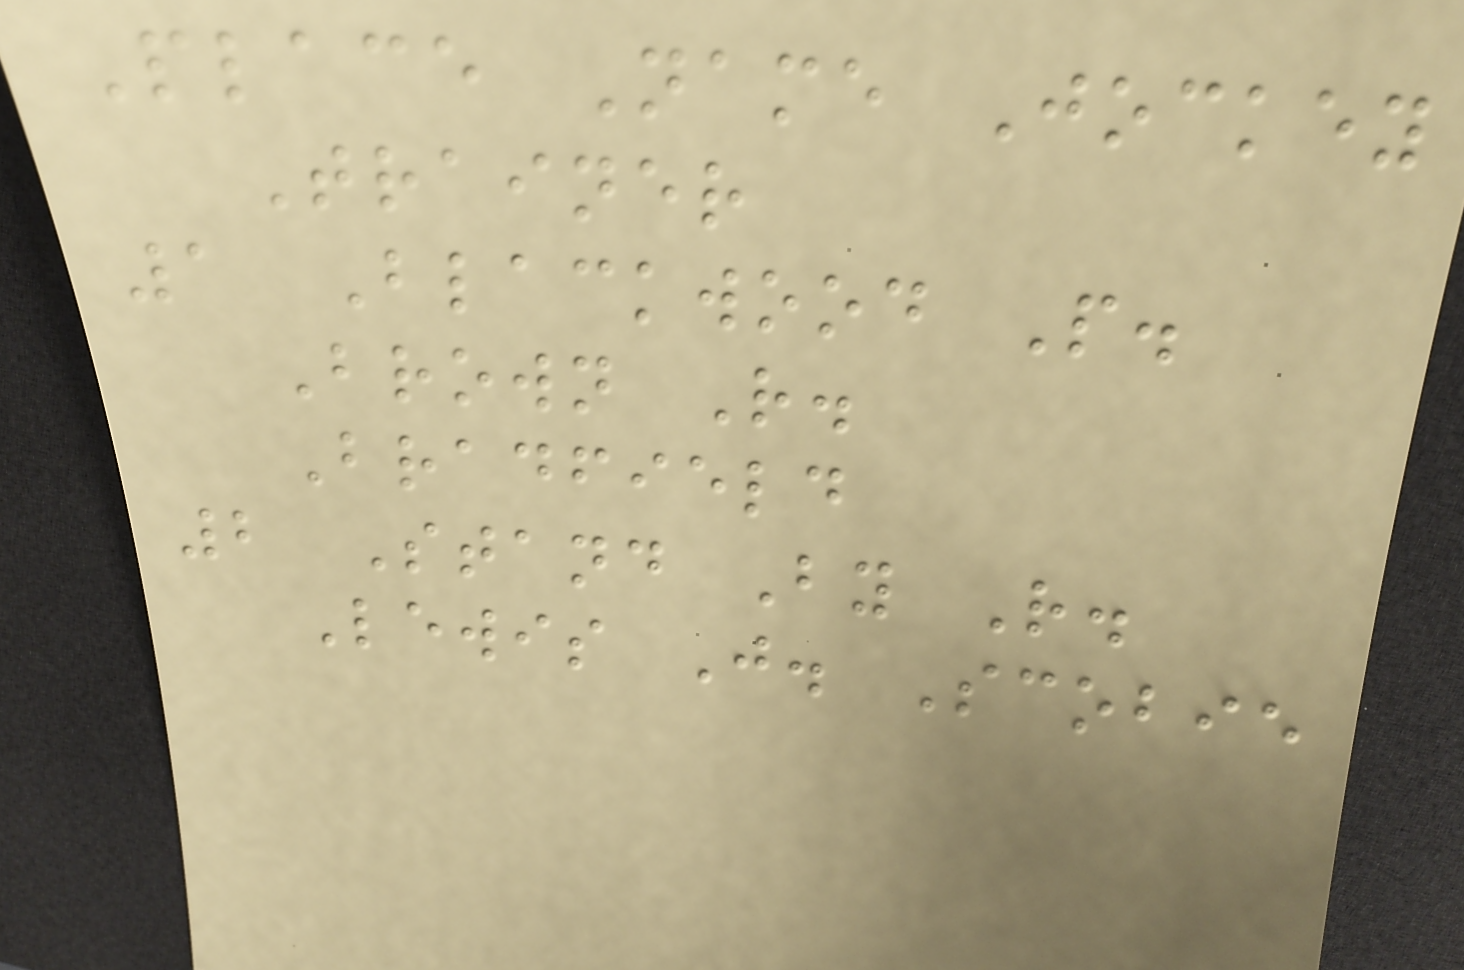Place Name Jockey
Trainer
1 Blackwood P.
Brown R.
Bradfield
2 Stand By R.
Lewis J. Scobie
